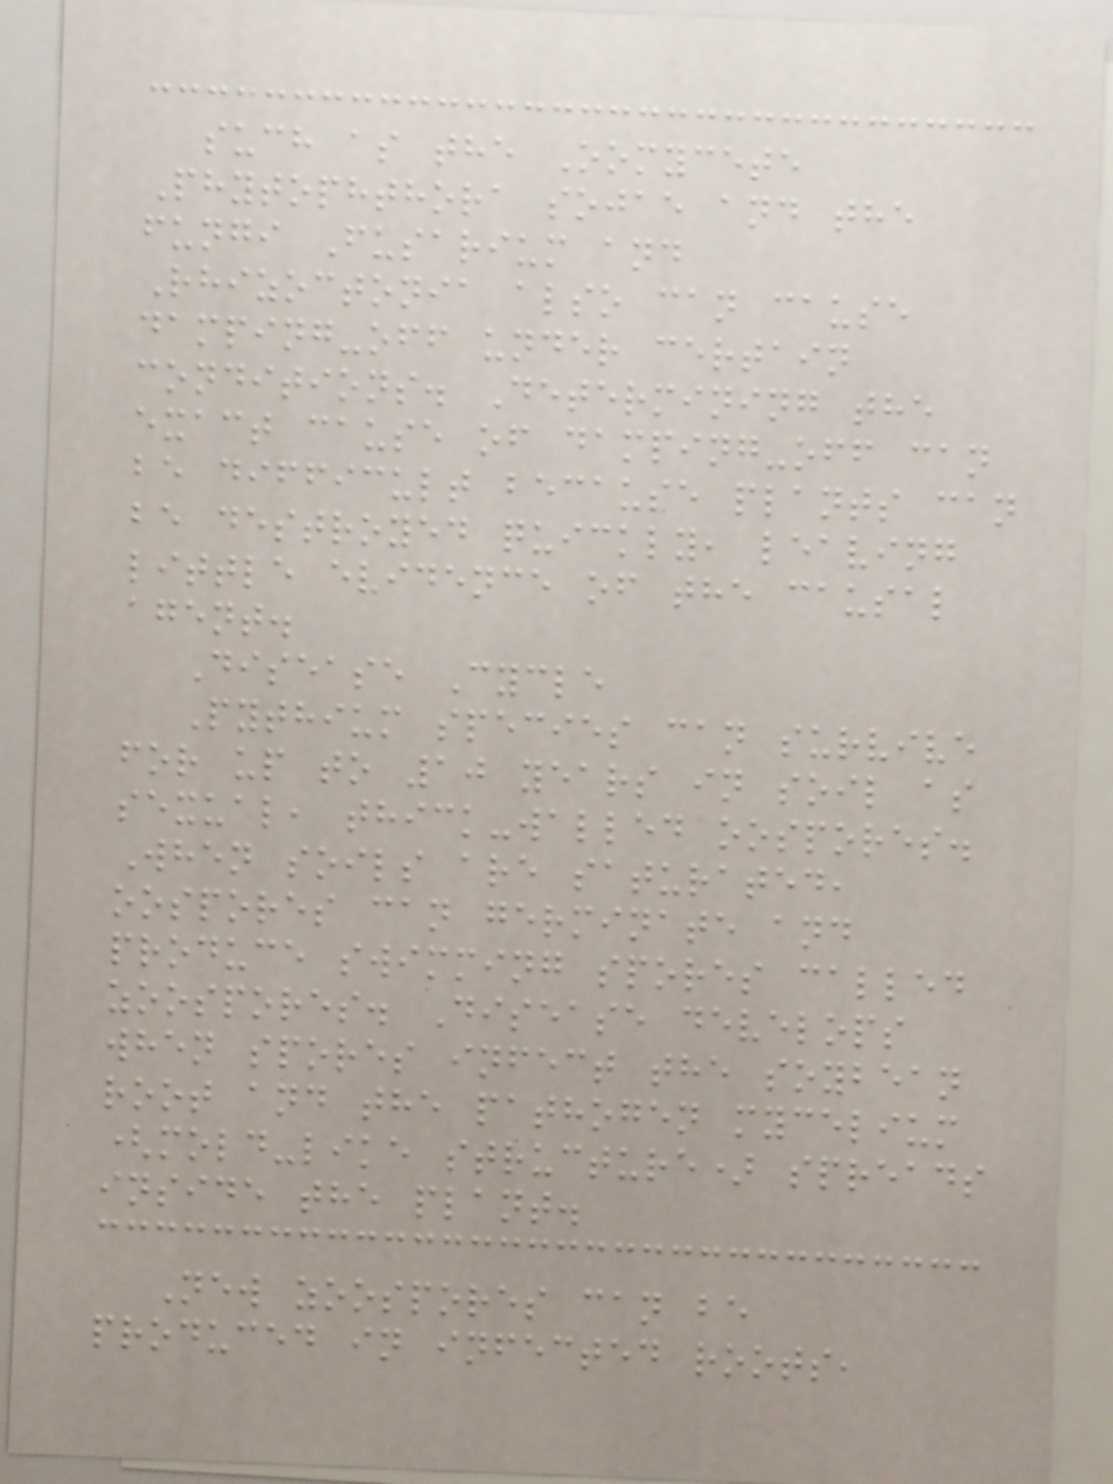such as the Oomycete
Phytophthora sojae and the
fungi Fusarium and
Rhizoctonia also can cause
damping-off under certain
conditions. Determining the
exact cause of damping-off can
be difficult because plants can
be destroyed quickly, leaving
little evidence of the causal
agent.
Disease Cycle
Pythium species can survive
for up to 10 years in soil as
sexual, thick-walled oospores.
When soils are saturated,
oospores can germinate and
produce swimming spores called
zoospores. Disease develops
when spores infect the soybean
root and the pathogen mycelium
(mold-like structure) spreads
inside the plant.
New zoospores can be
produced in infected roots,
